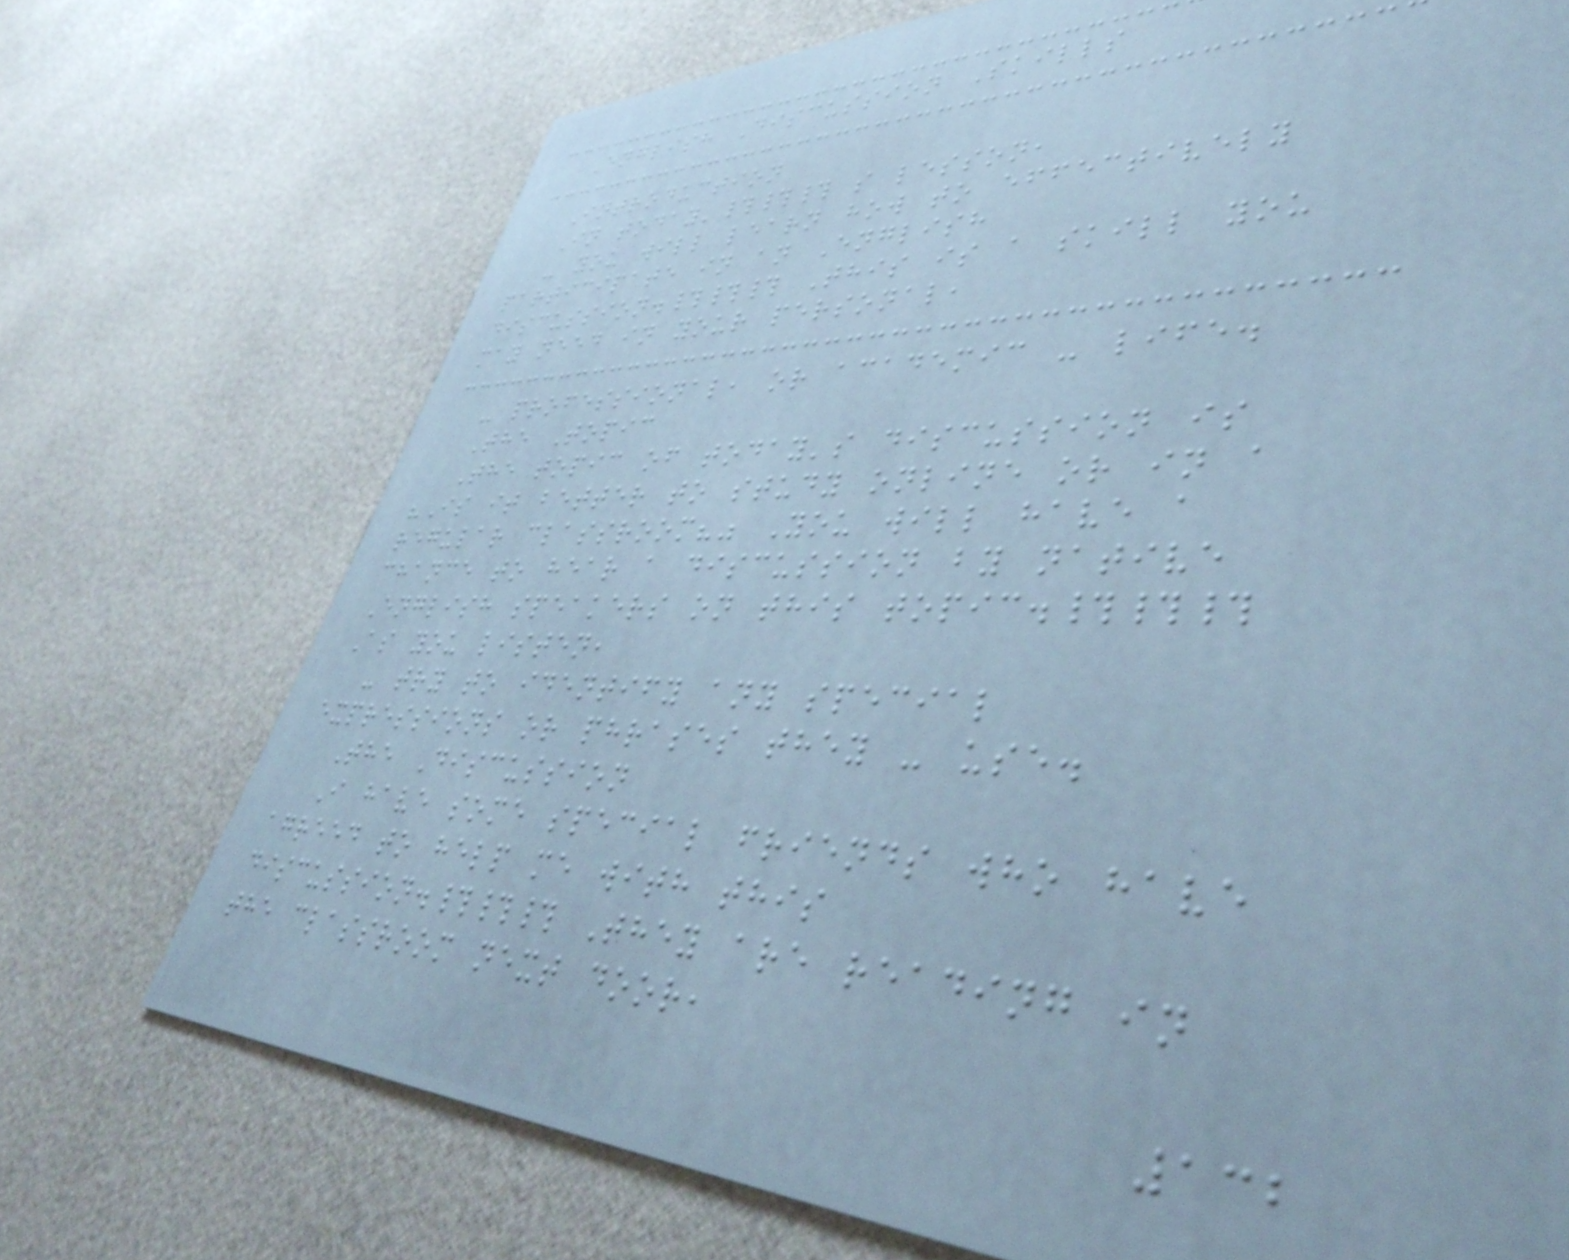English Discussion Skills
Introduction
In today'### s lesson,
- you will learn how to effectively
participate in an English
discussion.### This is a skill you
may need in your personal,
- professional, or academic - life.
The Topic
The topic of today's discussion is
"Is it better to study online or in a
regular classroom?" You will have a
chance to hear a discussion by native
English speakers on this topic.###
As you listen,
- try to identify any special
expressions or phrases they - use.
The Discussion
I have some special friends who have
agreed to help me with this
discussion.### They are reading in
the classroom next door,
132
